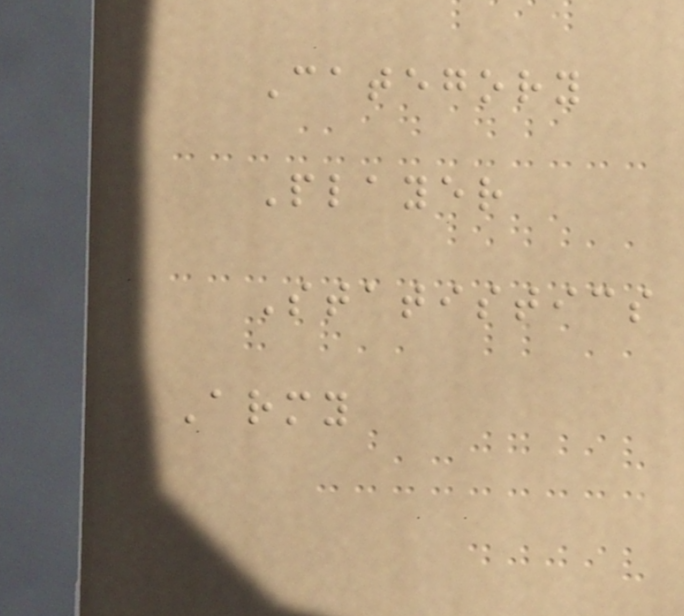Category
Player
Statistics
Army
